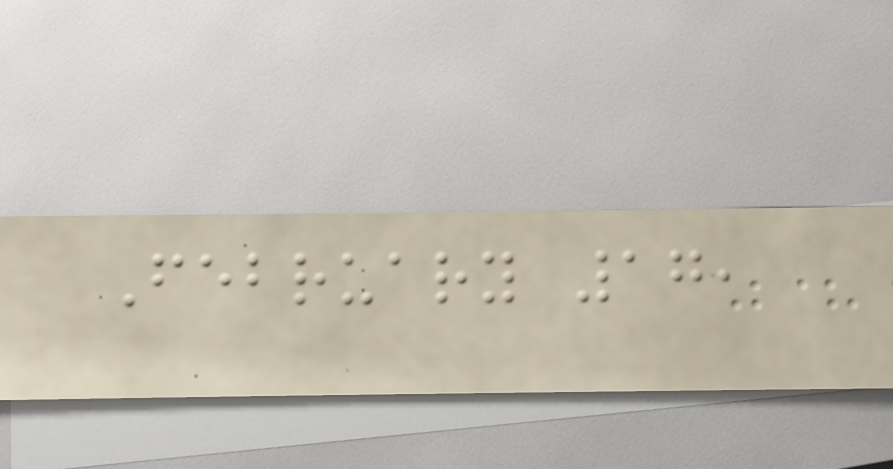February 17,
